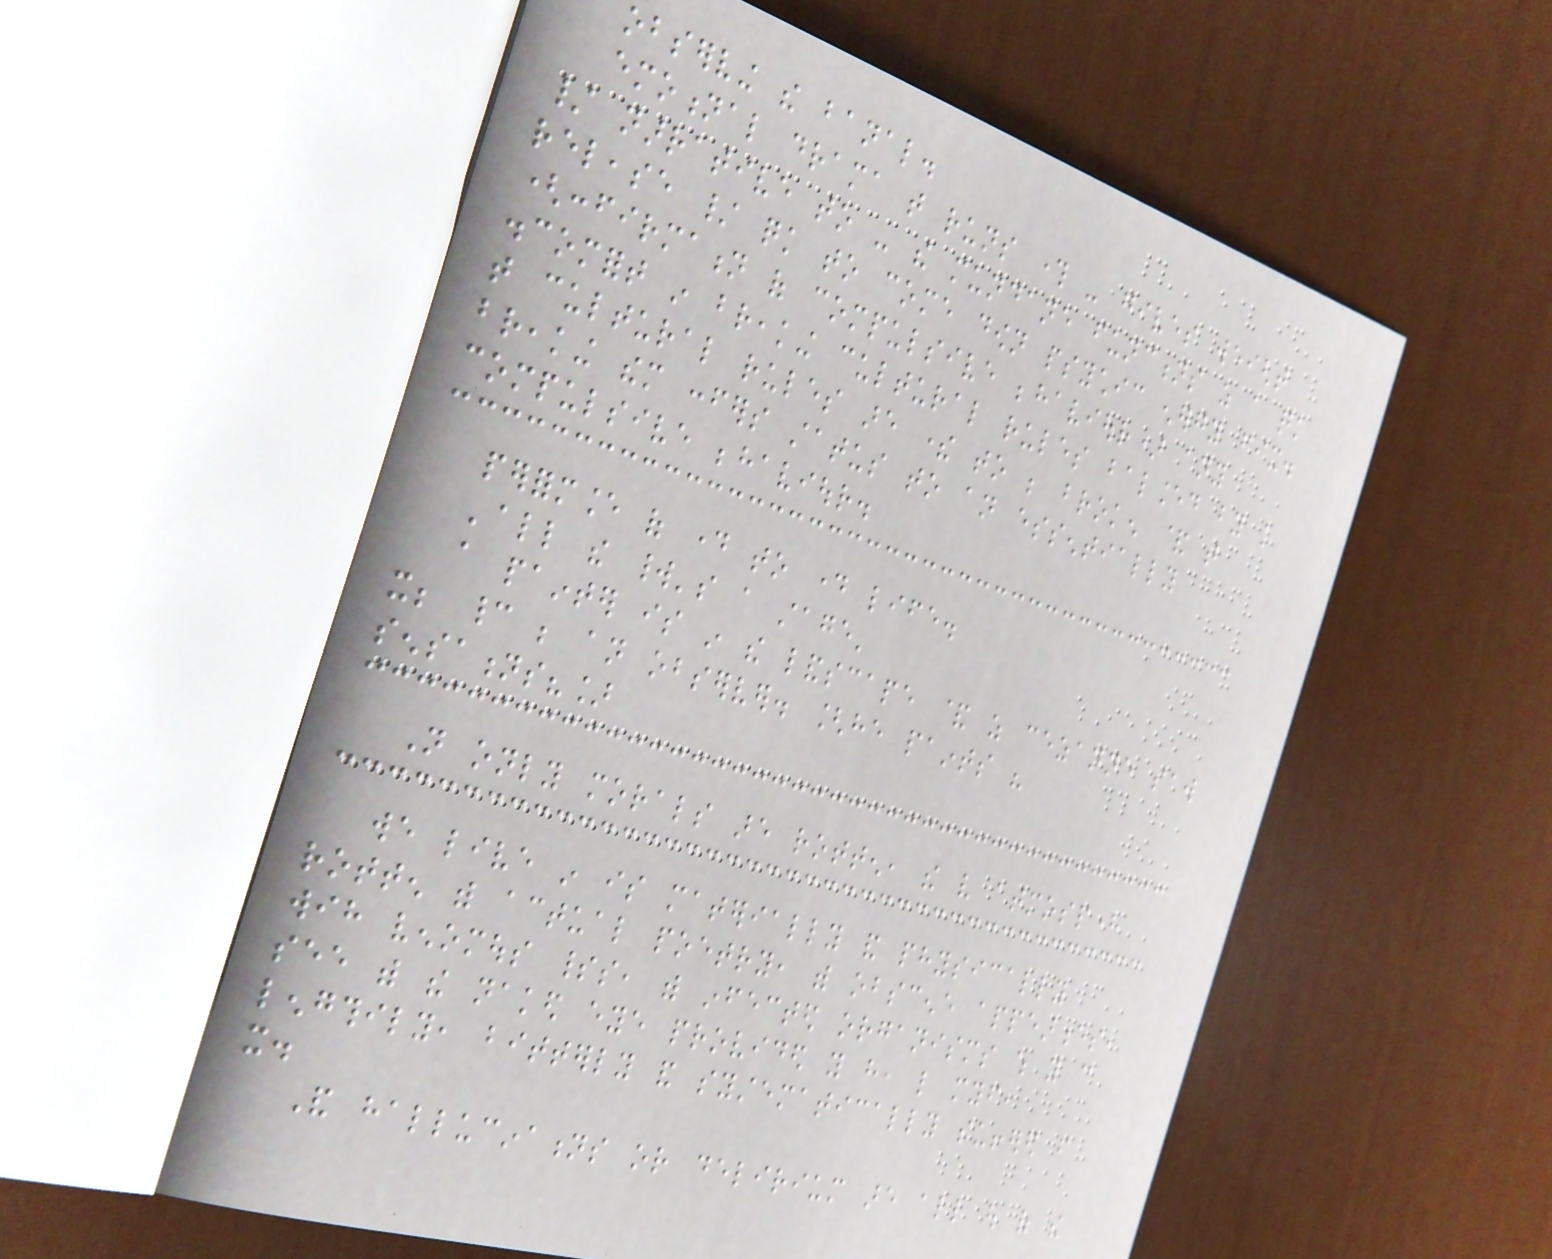observing the banal.
emotional drama that runs through - gives weight
/ narrative to - the mundane functions as a quick
release / quick to come down psychic energy fix.
(confirmation of compulsive behaviour) any
discomfort in breaking cultural rules balanced by knowledge
that cultural rules are there to be broken & that
breaking them confers status to an essentially
compulsive behaviour.
performance of day to day life.
'all the world's a stage'
a painter is in the landscape & as cezanne saw
it; cannot be an observer. [he paints his
sensations?]
Not only morals are rotten, the very atmosphere
we live in is materially and physically
rotten with actual poetry, with obscene appearences,
wih venomous spirits, with infected organisms which you can
see with the naked eye provided you have, like myself,
lengthily, bitterly and systematically suffered from
it.
And hallucinations or delirium are all out of the
